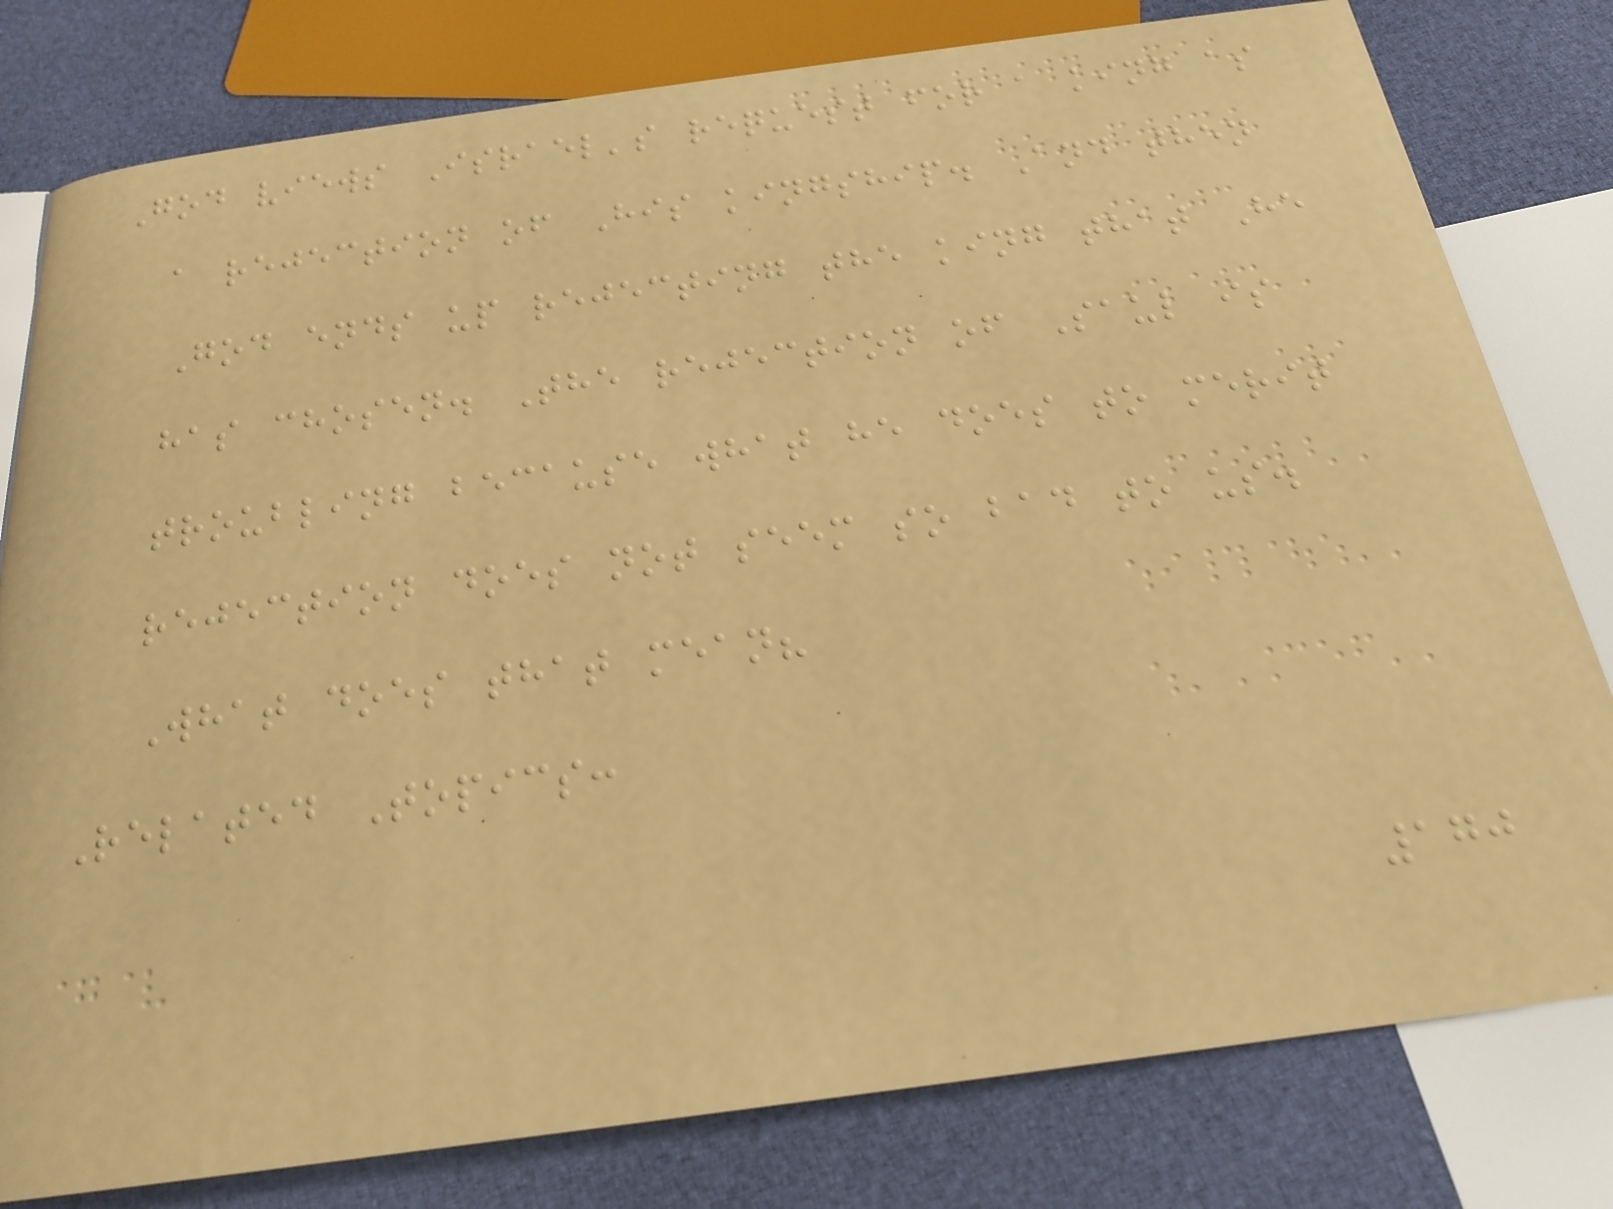God views Israel's request for a king as
a rejection of His kingship. And then
God ends up rejecting the king that He
has chosen. The rejection of Saul is
troubling because what he does to merit
rejection does not seem so bad to us.
What does that mean?
Related Topics:
170
